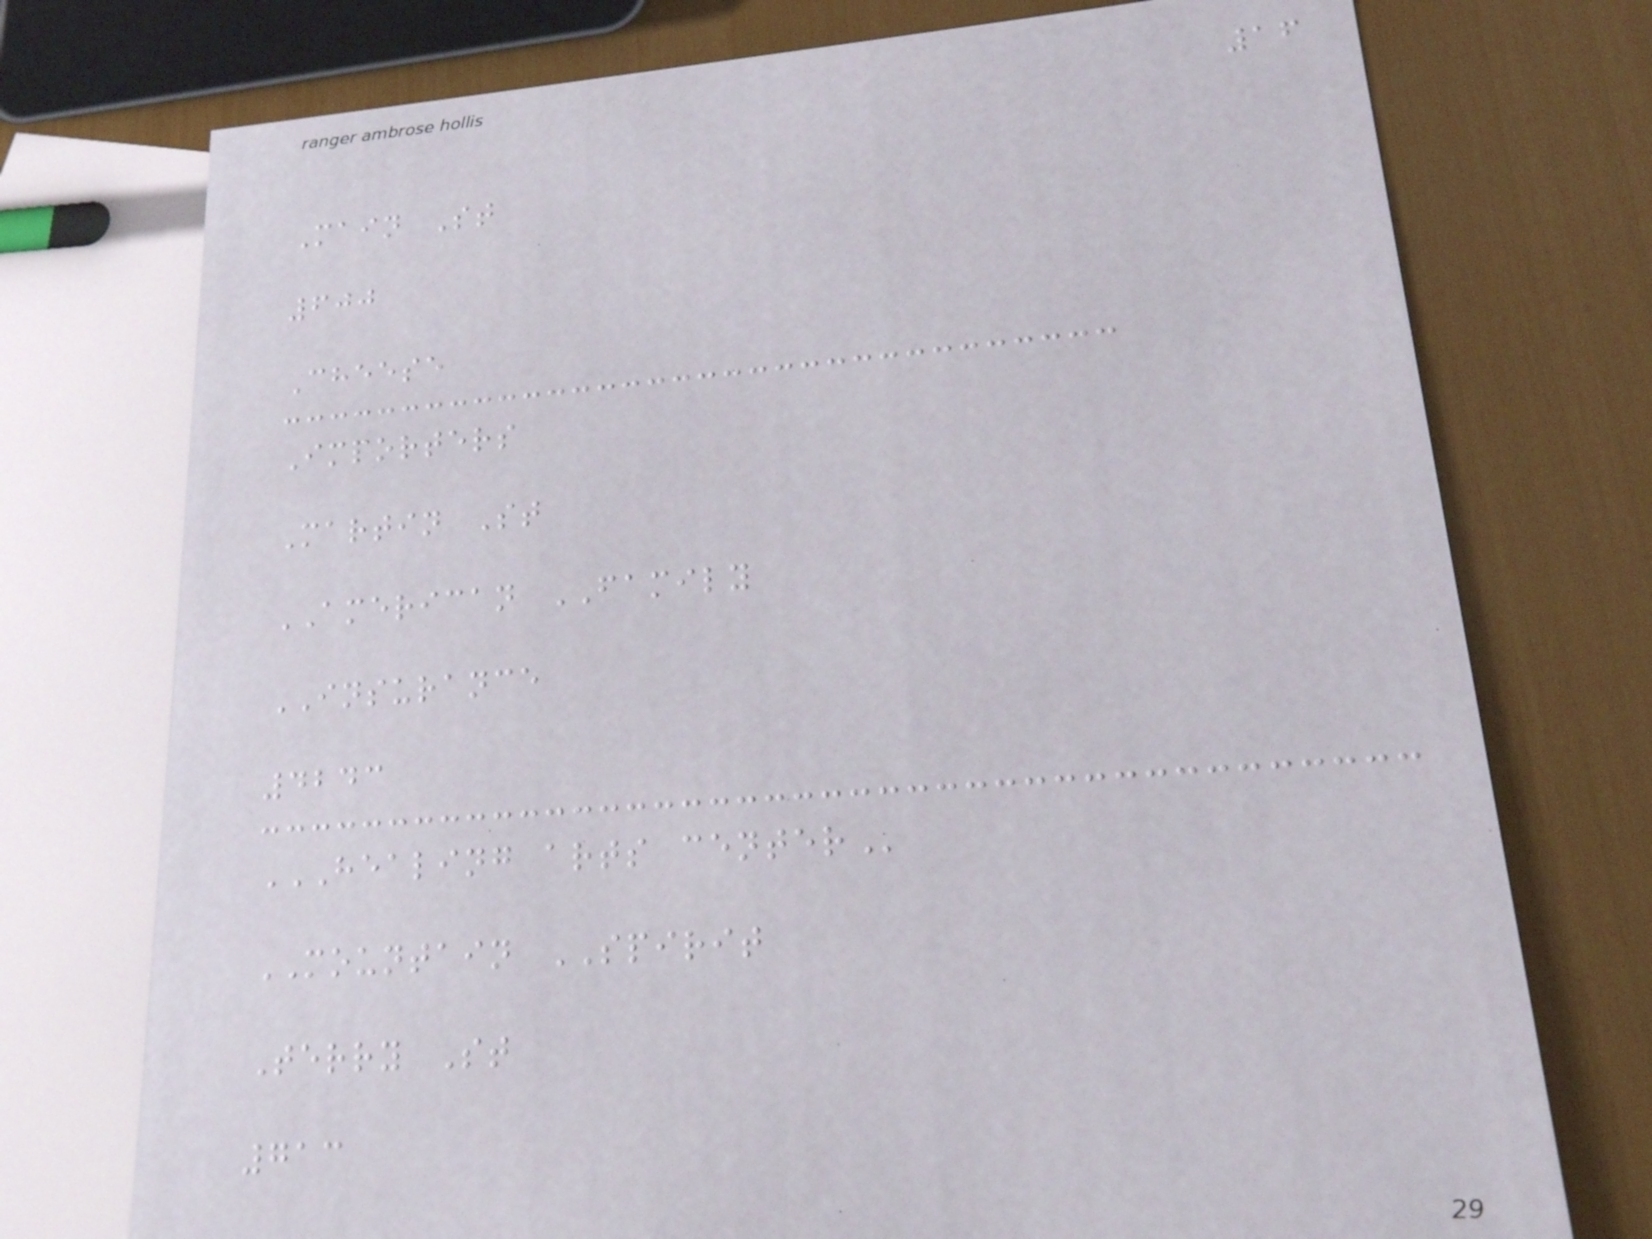16
Main St
600
Cheese
Importers
Martin St
AMERICAN FAMILY
INSURANCE
4243
HEALING ARTS CENTER
MOUNTAIN SPIRIT
Terry St
713
